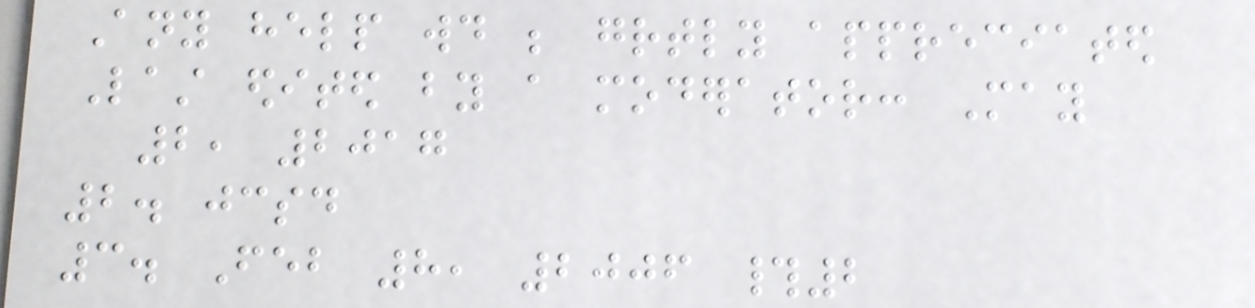Any help would be greatly appreciated
Last edited by a moderator: May
2, 2017
2. jcsd
3. Feb 8, 2006 #2
